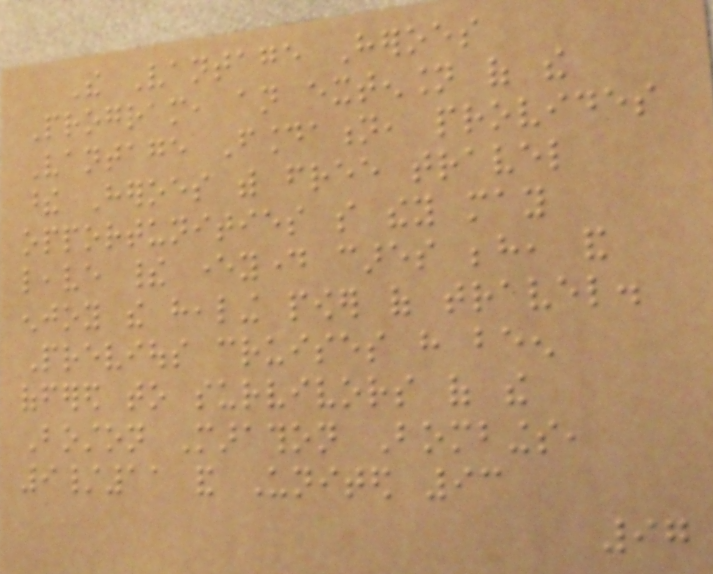The Vantage Heroes
Program, an extension of the
Vantage Foundation, provides
these Heroes with free travel
opportunities so they may
leave their everyday cares behind, and
enjoy the healing power of travel.
Previous cruises have been
offered to survivors of the
Boston Marathon Bombings,
9/11 and United 93
97
